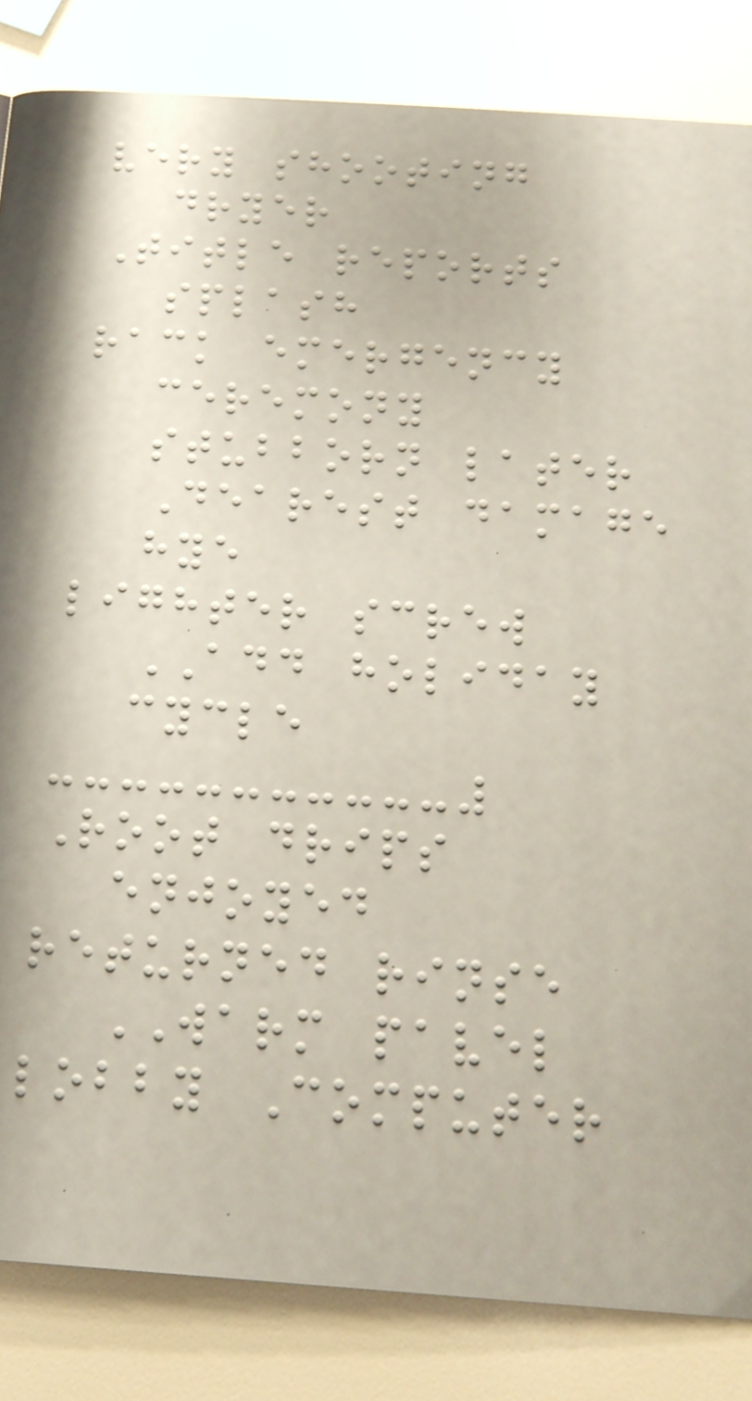very shooting
dryer
Title reports
splash
rack emergency
ceremony
stubborn later
Dearest damage
hye
lighter screw
ADD holiday
cycle
Root drips
enjoyed
returned rinse
WARM pavel
lobby Computer
